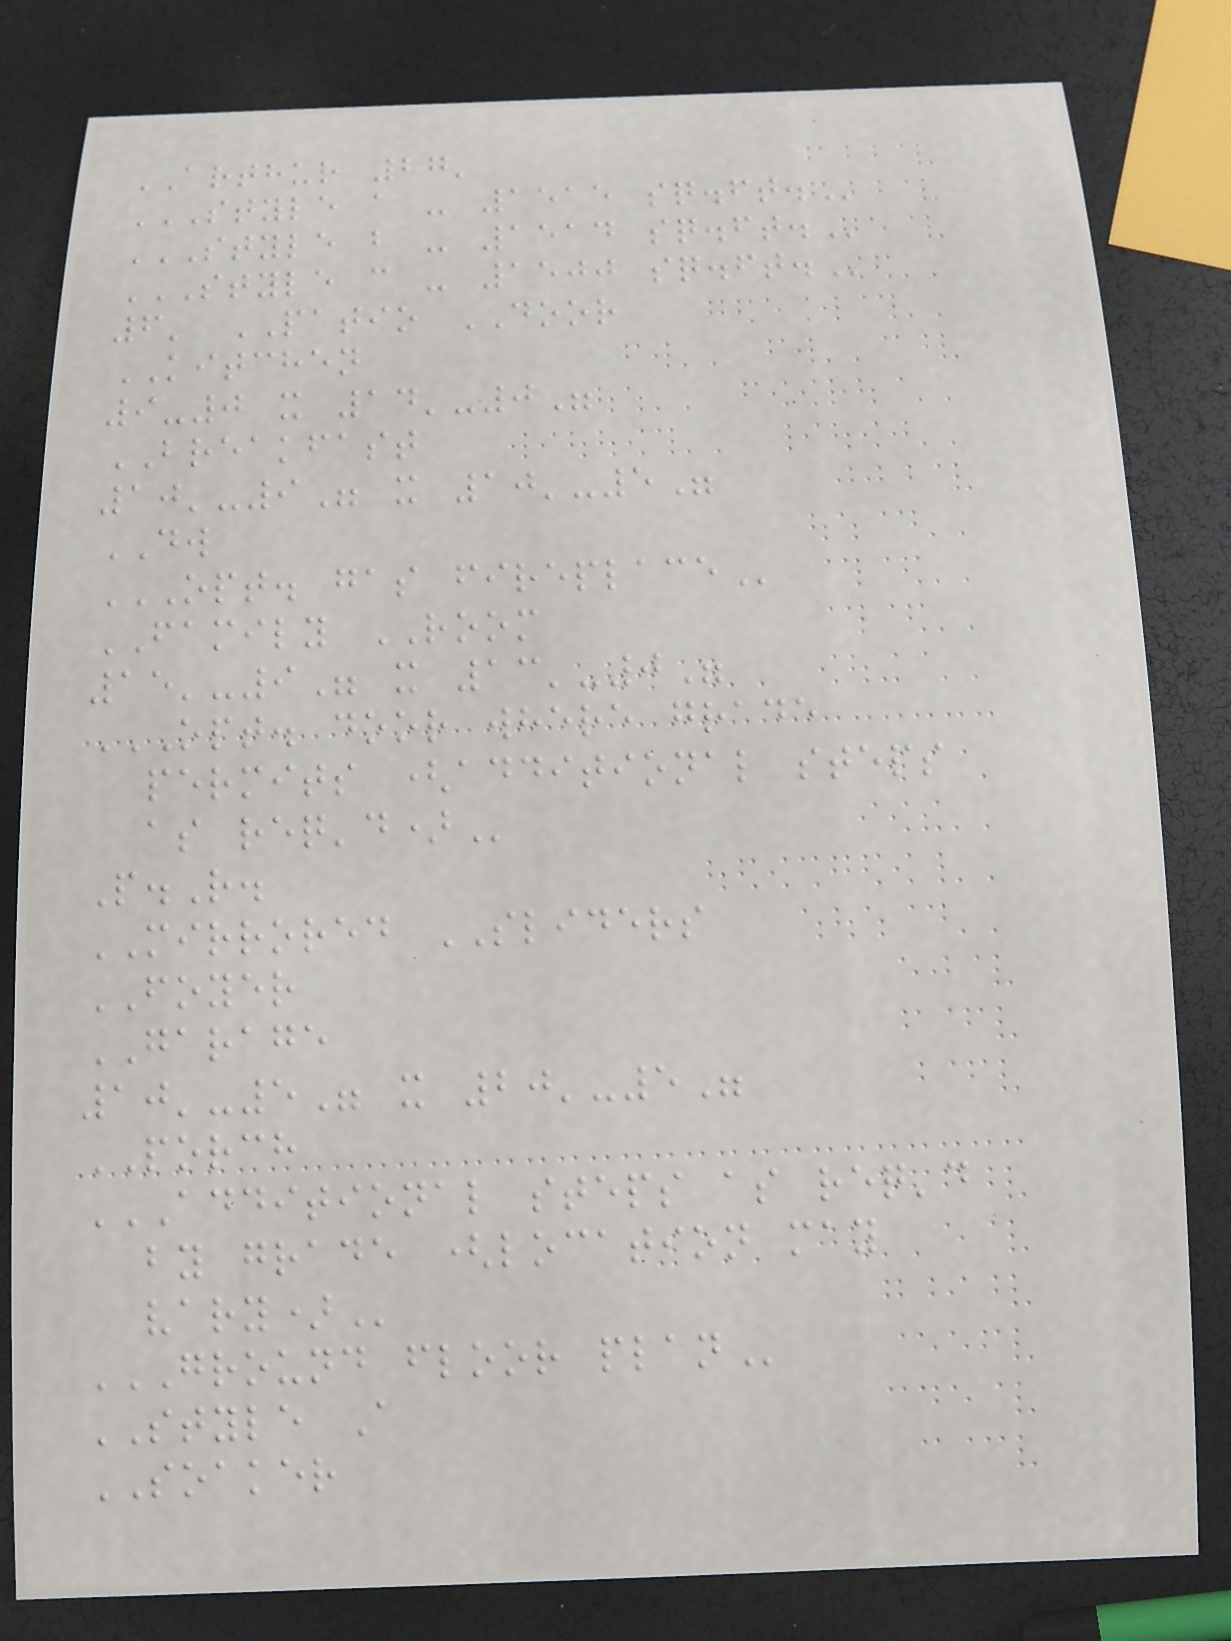ARTHUR 27'
STYLE A - 1515 SQ.FT.
STYLE B - 1514 SQ.FT.
STYLE C - 1500 SQ.FT.
6' PATIO DOOR
KITCHEN
9-0 x 14'-0"
BREAKFAST
10'-9" x 10'-5"
DW
OPT. GAS FIREPLACE
FAMILY ROOM
15'-9" x 13'-0"
OPT. DOOR WHERE GRADE
PERMITS (ADDITIONAL STEPS
AS REQ'D)
P.R.
MIRRORED SLIDERS
FOYER
GARAGE
10'-5" x 20'-5"
PORCH
ADDITIONAL STEPS AS REQ'D
BY GRADE (LOCATION MAY
VARY)
GROUND FLOOR PLAN
STYLE A
SOAKER
